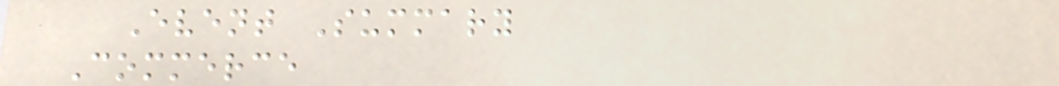Event Summary
Commerce
